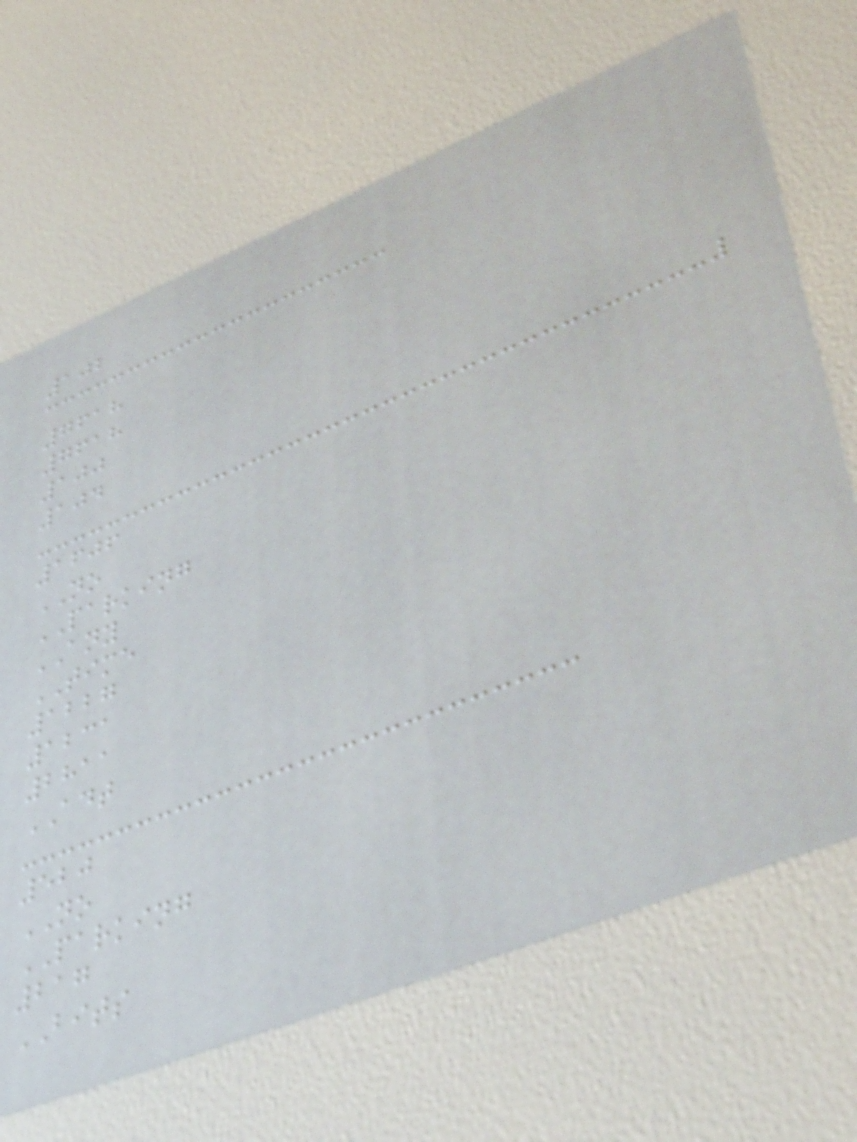102
7618
7618
100
104
1606
NO
PARKING
ANY
TIME
1227
1231
2811
ADT
520
NO
PARKING
217
BITS
